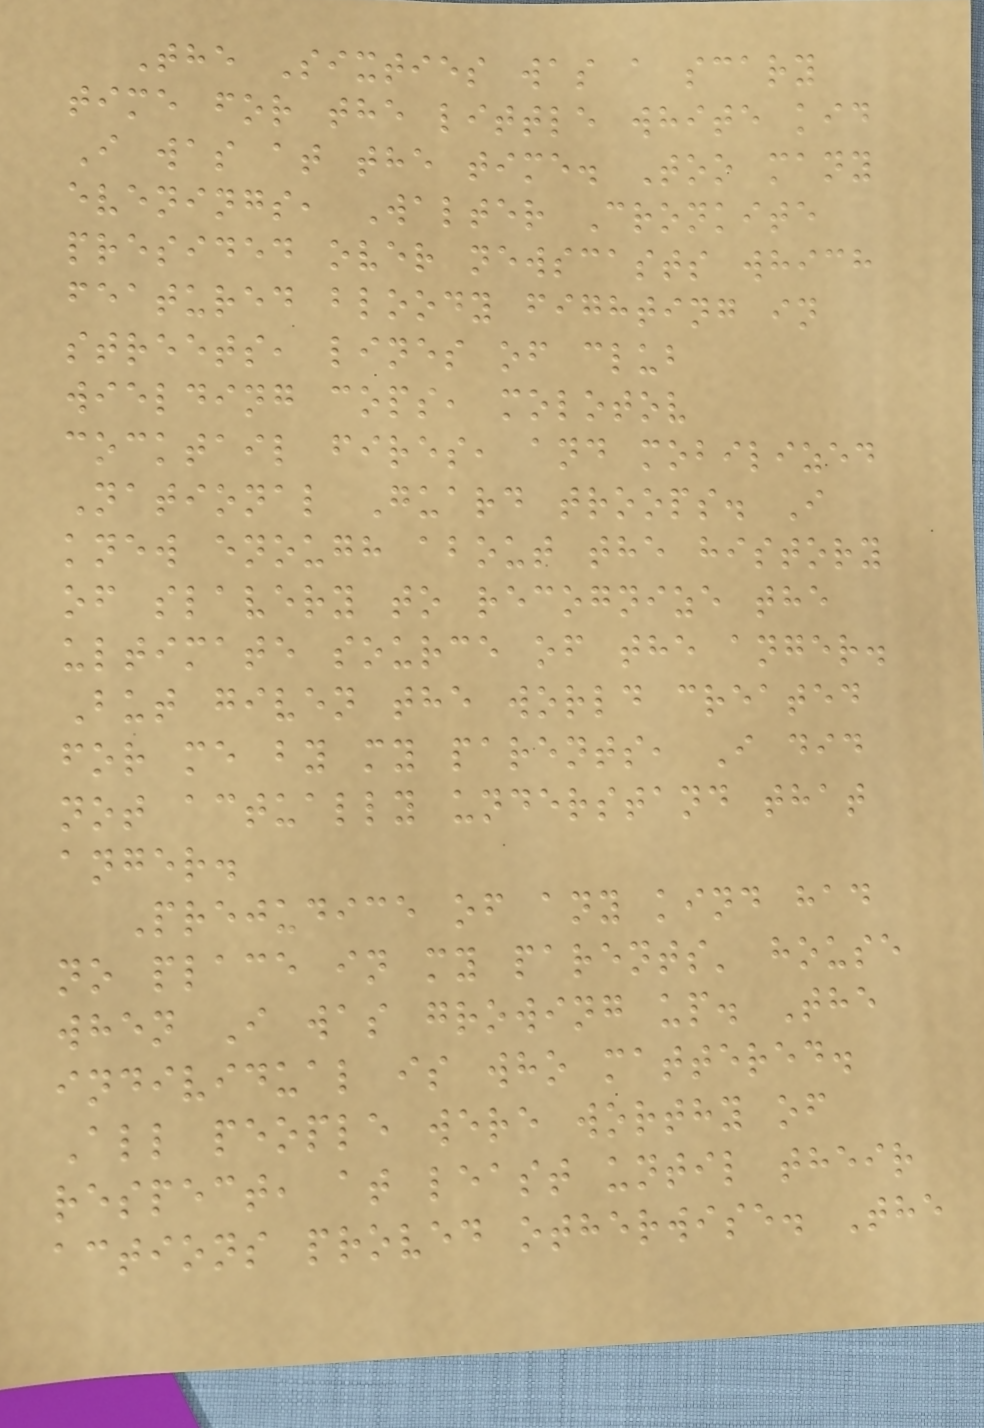The Sixties was a scary
time for the little white kid
I was at the time. Too many
evenings, Walter Cronkite
presided over newscasts which
featured bloody fighting in
streets, lines of club
wielding cops, molotov
cocktail fires, and mobilized
National Guard troops. I
knew enough about the history
of slavery to recognize the
ultimate source of the anger.
But given the world created
for me by my parents, I did
not actually understand that
anger.
Prejudice of any kind had
no place in my parents' house
when I was growing up. The
individual is who mattered.
All people were worthy of
respect, at least until their
actions proved otherwise. The
